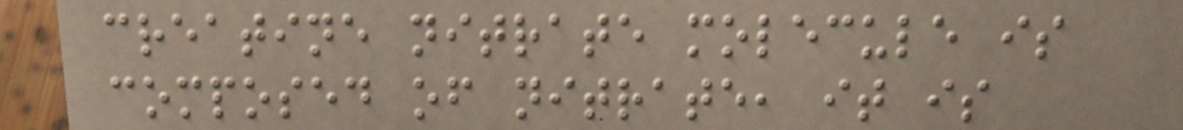creatine nitrate molecule is
composed of nitrate, it is
